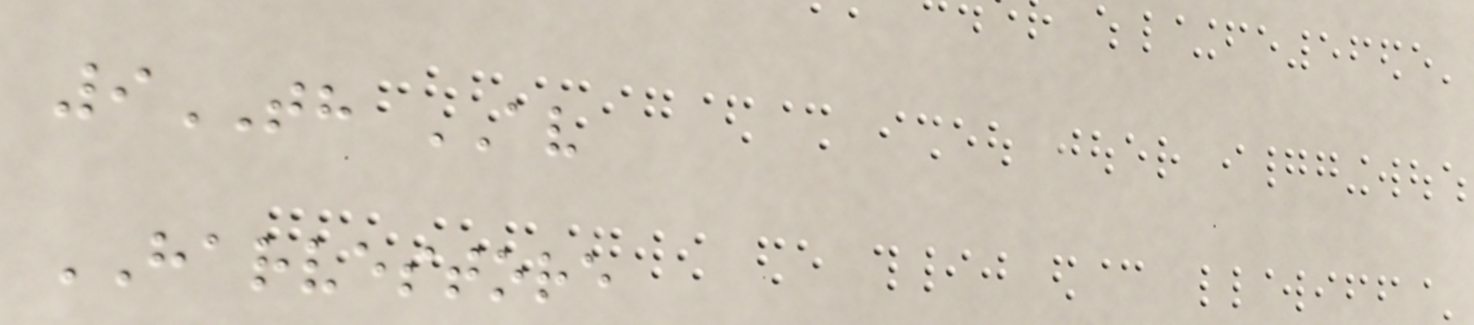9TH AV
HARVESTORE
